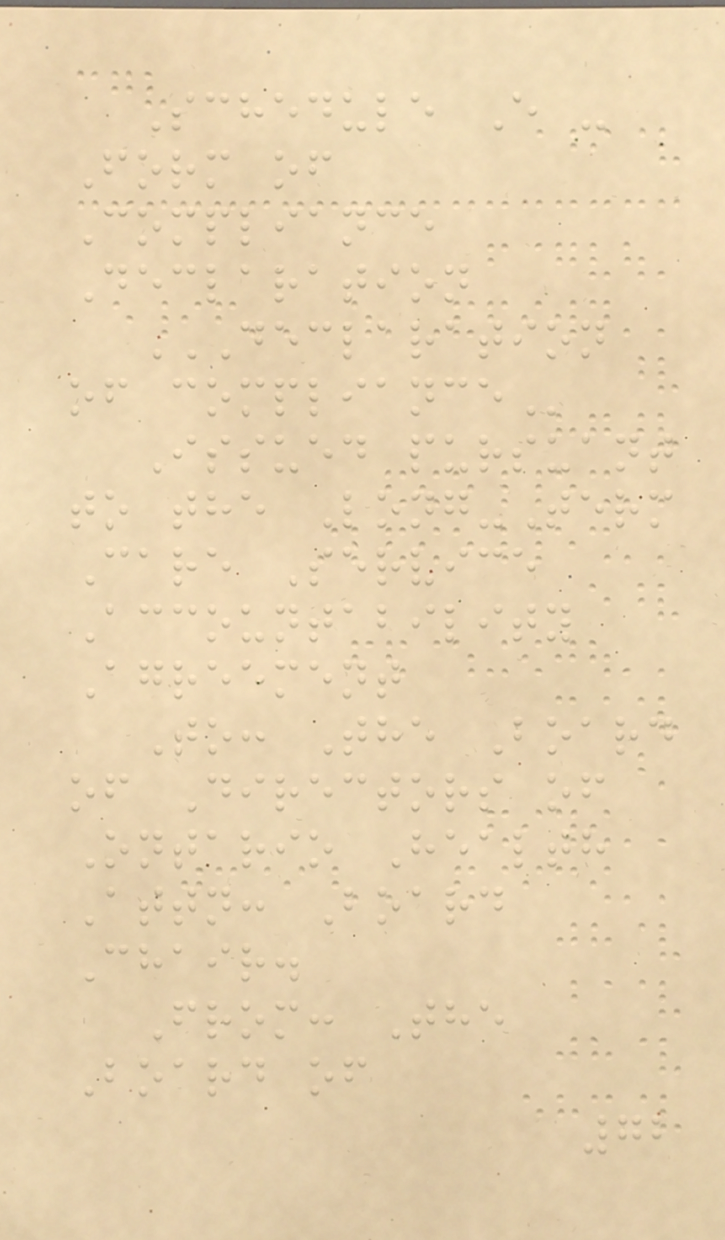Schedule E -
Form of
Compliance
Declaration
DECLARATION
OF COMPLIANCE
Issued pursuant
to the Long-Term
Care Service
Accountability
Agreement
To: The Board
of Directors of
Ontario Health
Attn: Board
Chair.
From: The
Board of
72
